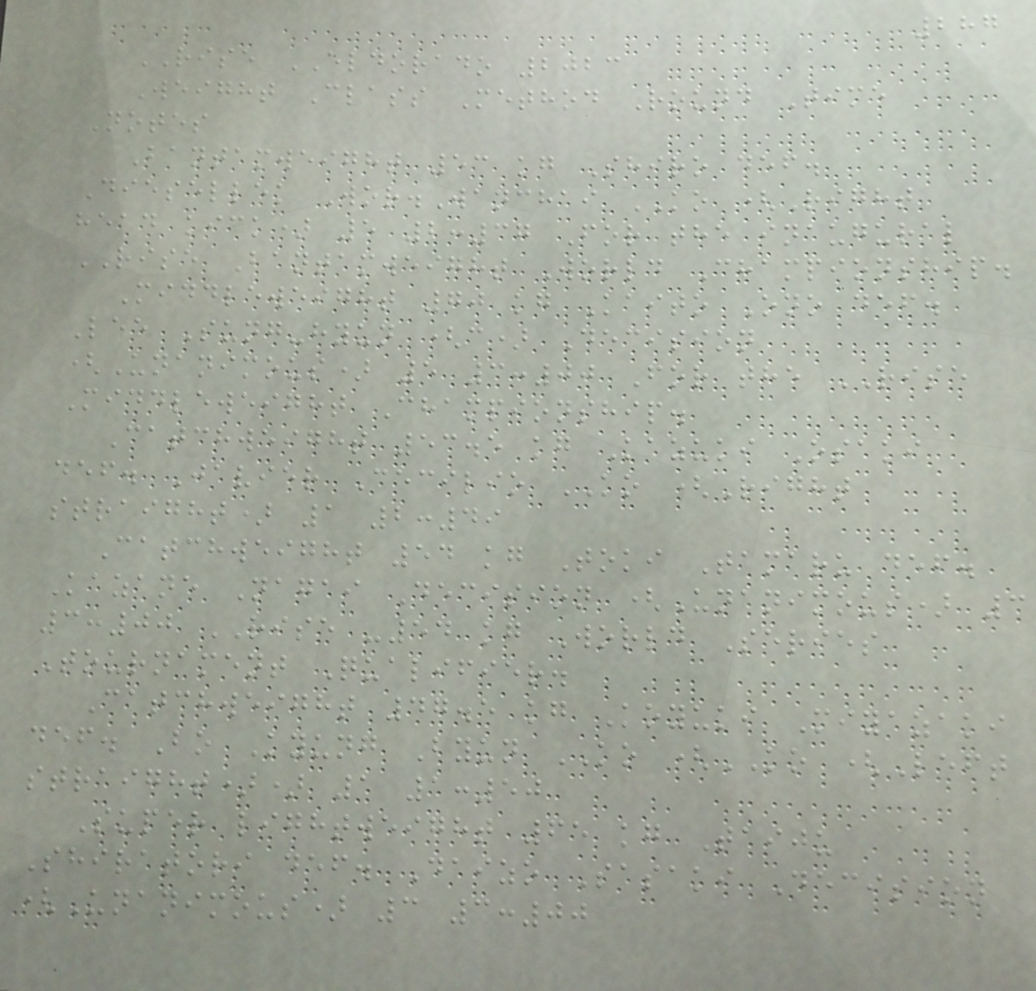287
RISE ELDORADO 2023
Weight Class Method Round Time
Notes
Bantamweight 53 kg Shiro def.
Diesellek Wor.Wanchai KO (Right
head kick) 5 2:37 For the inaugural
RISE Bantamweight World Championship.
Middleweight 70 kg Kaito Ono def.
Lee Sung-hyun (c) Decision
(Unanimous) 5 3:00 For the RISE
Middleweight Championship.
Catchweight 53.5 kg Kazuki Osaki
def. Javier Cecilio KO (Right
straight) 1 2:49
Catchweight 54 kg Toki Tamaru def.
Kazane Nagai Decision (Unanimous) 3
3:00 RISE -54 kg World Series
Tournament Qualifier.
Catchweight 47.5 kg Koyuki Miyazaki
def. Bo Kyung Byun KO (KO (Left
straight)) 1 1:50
Super lightweight 65 kg Taiju
Shiratori def. Daizo Sasaki Decision
(Unanimous) 3 3:00
